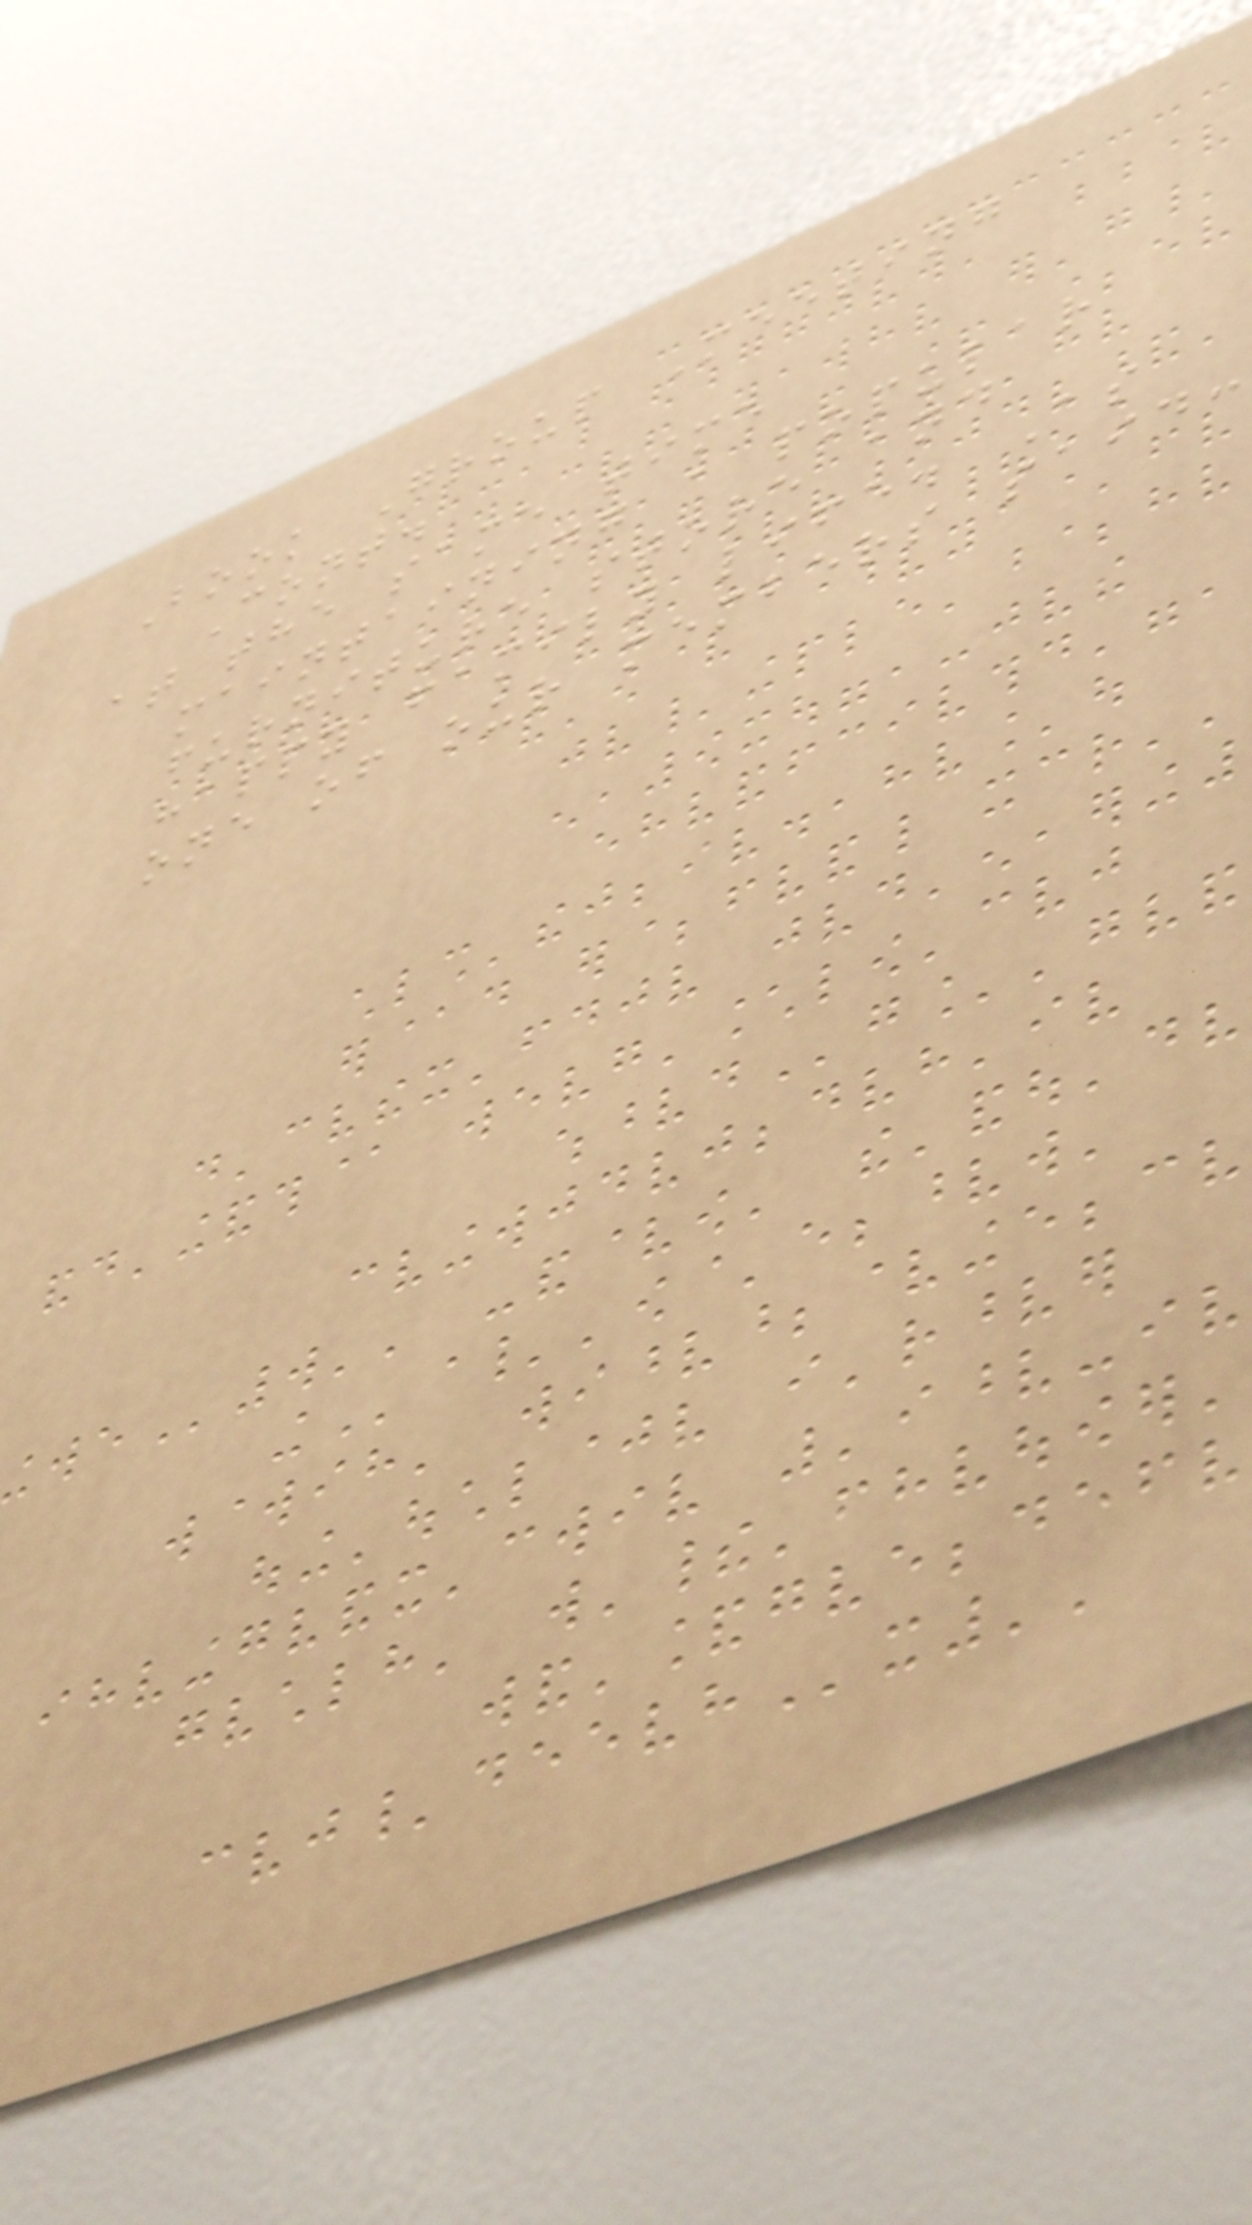Book Group Meeting
Cont.
at the same time
maintaining a popular
furniture store and
happy family life. As
one of our members said:
